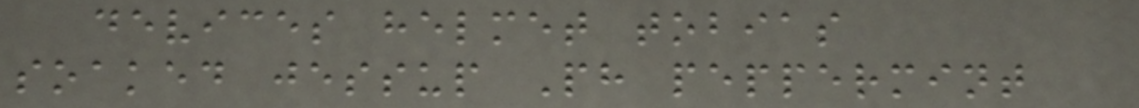devices helmet tobias
soaked jessup Ph peppermint
